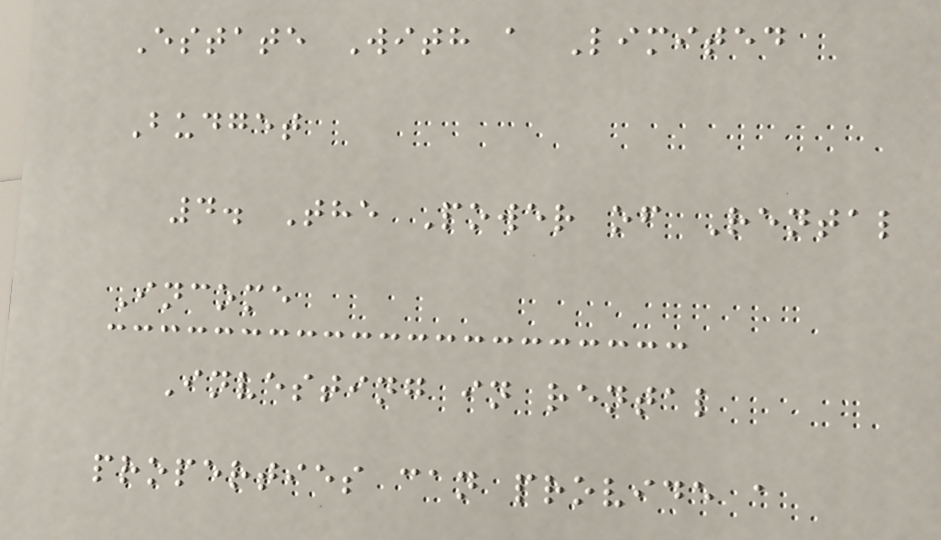Estate With a Limited
Budget
4. The Power of Rental
Income
Investing in rental
properties can provide a
